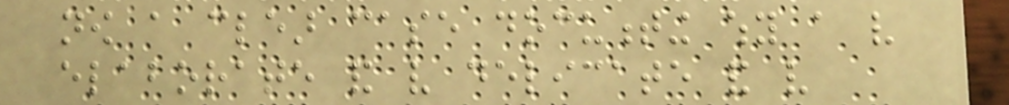now a clear case documenting why a very
elaborate and very delicate and very
